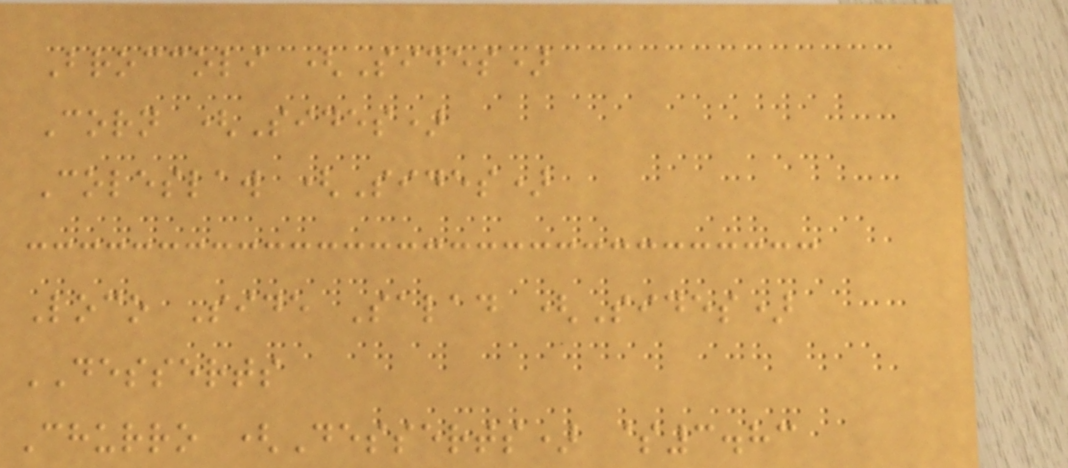Broccoli (Sides)
Corn (Sides)
Coleslaw (Sides)
Loco Side Salad (Sides)
DESSERTS
Churro (Desserts) $3.83
